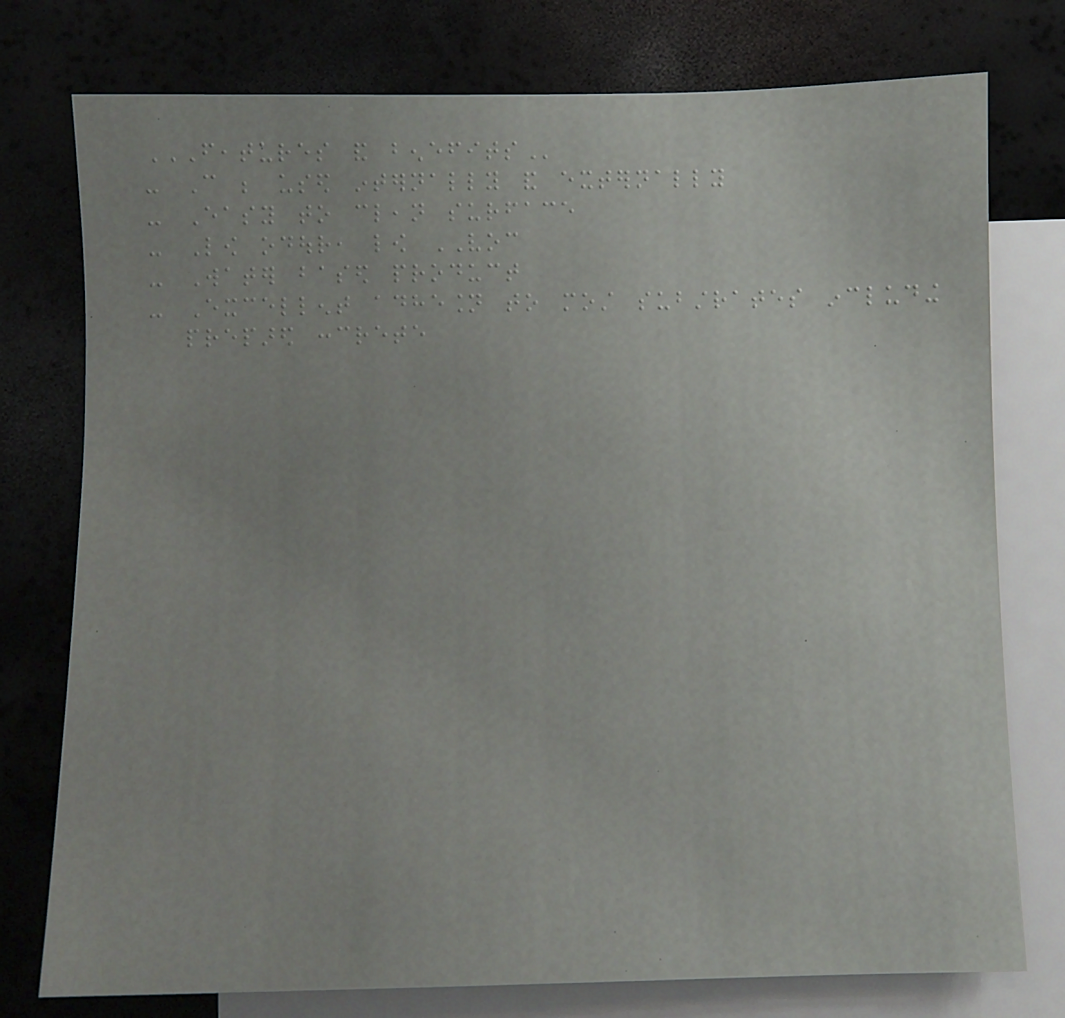FEATURES AND BENEFITS
- Can be used internally and externally
- Easy to clean surface
- Low odour, low VOC
- Water based product
- Excellent adhesion to most substrates including
prepared concrete
